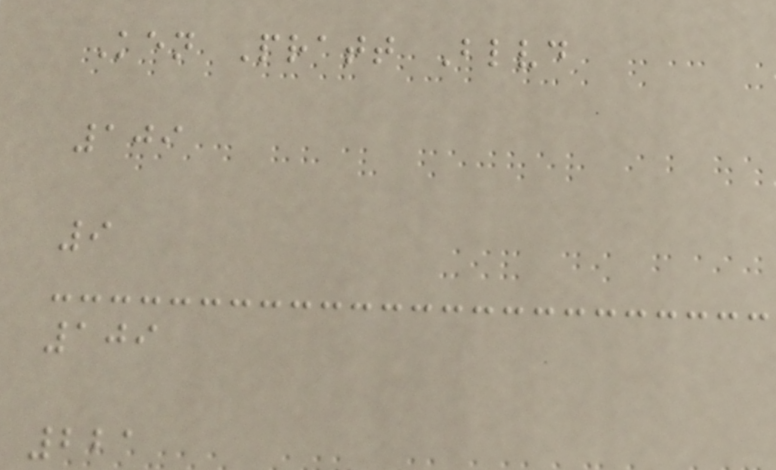Ken Pratt Blvd
109
9
109
221
